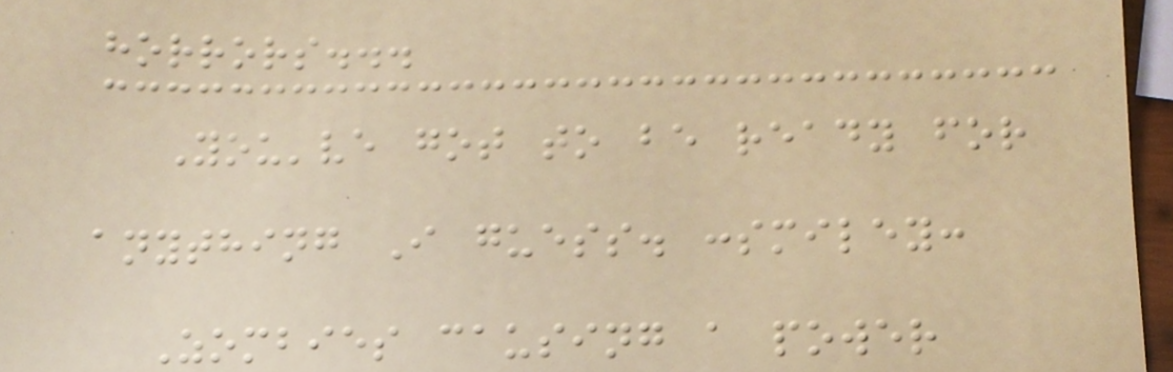horrors...
You've got to be ready for
anything I guess. :smiley:
Zombies causing a power
